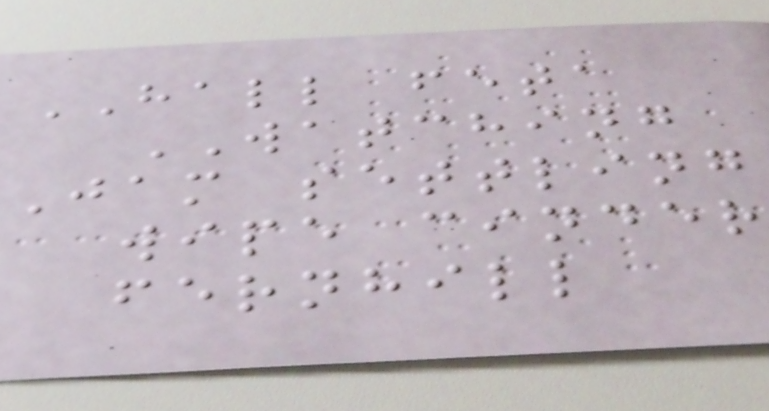HALL feta
WATCHING
Jam settling
wipe cinder
fernhill
